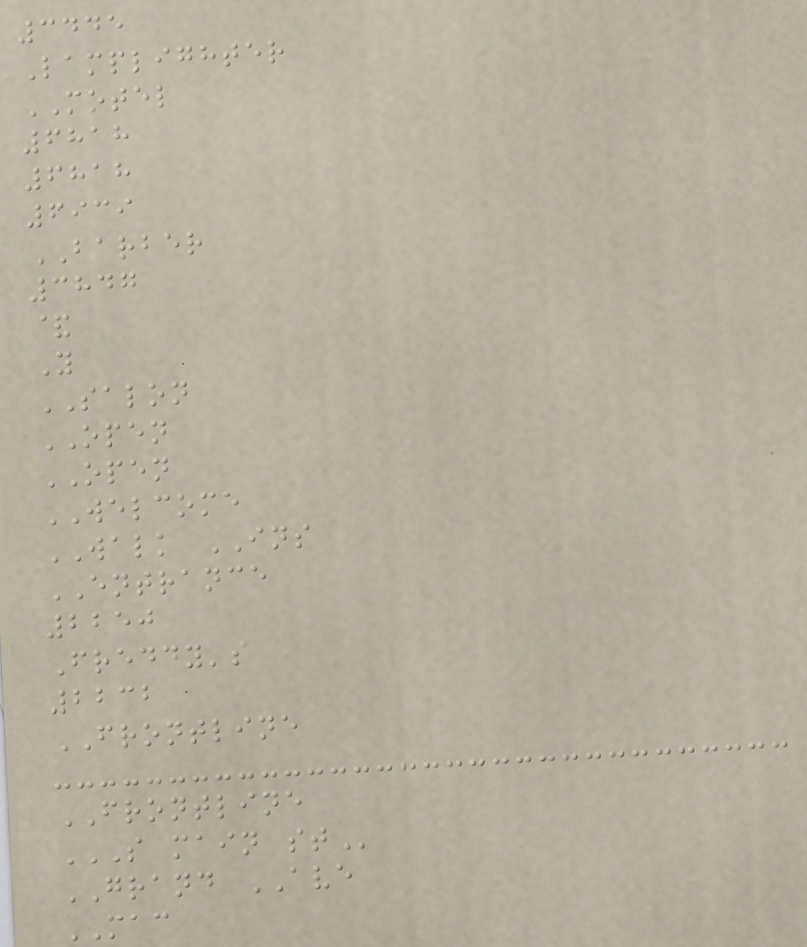3445
Lamplighter
MOTEL
6818
6818
6939
BARBER
3847
&
Y
SALON
OPEN
OPEN
WELCOME
WALK INS
ENTRANCE
2250
Freddy's
2232
FRONTLINE
FRONTLINE
S MAIN ST
GRAND AVE
MAC
